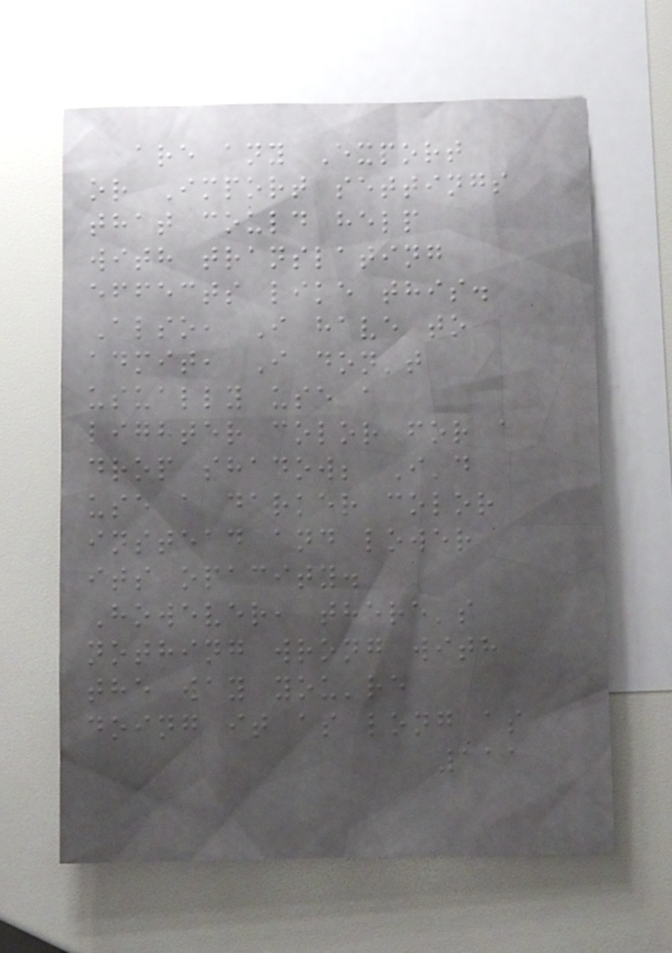are any Export
or Import settings
that could help
with translating
effects like this.
Also, I have to
admit, I don't
usually use a
lighter color for a
drop shadow; I'd
use a darker color
instead and lower
its opacity.
However, there's
nothing wrong with
the way you're
doing it as long as
111
